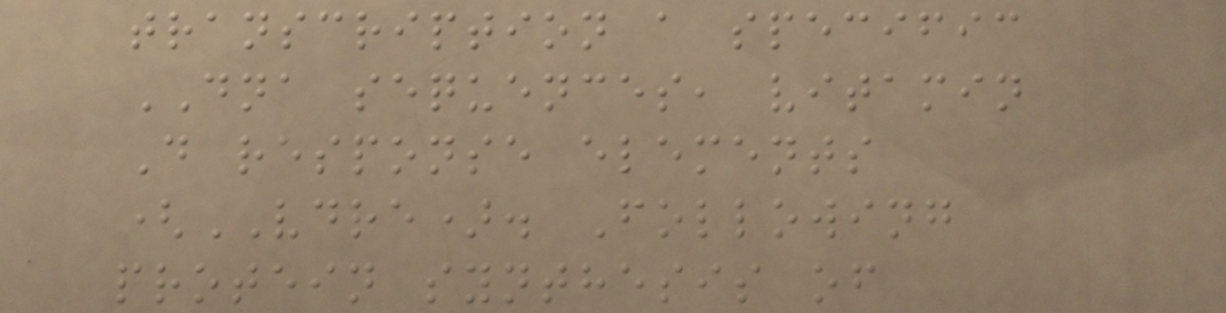transcription a specific
DNA sequences, vitamin
D response elements
(VDRE). Following
protein synthesis of
